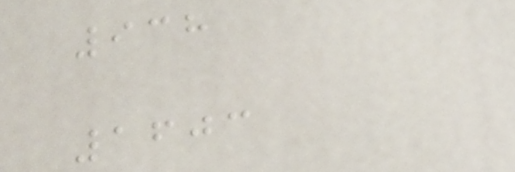938
1603
